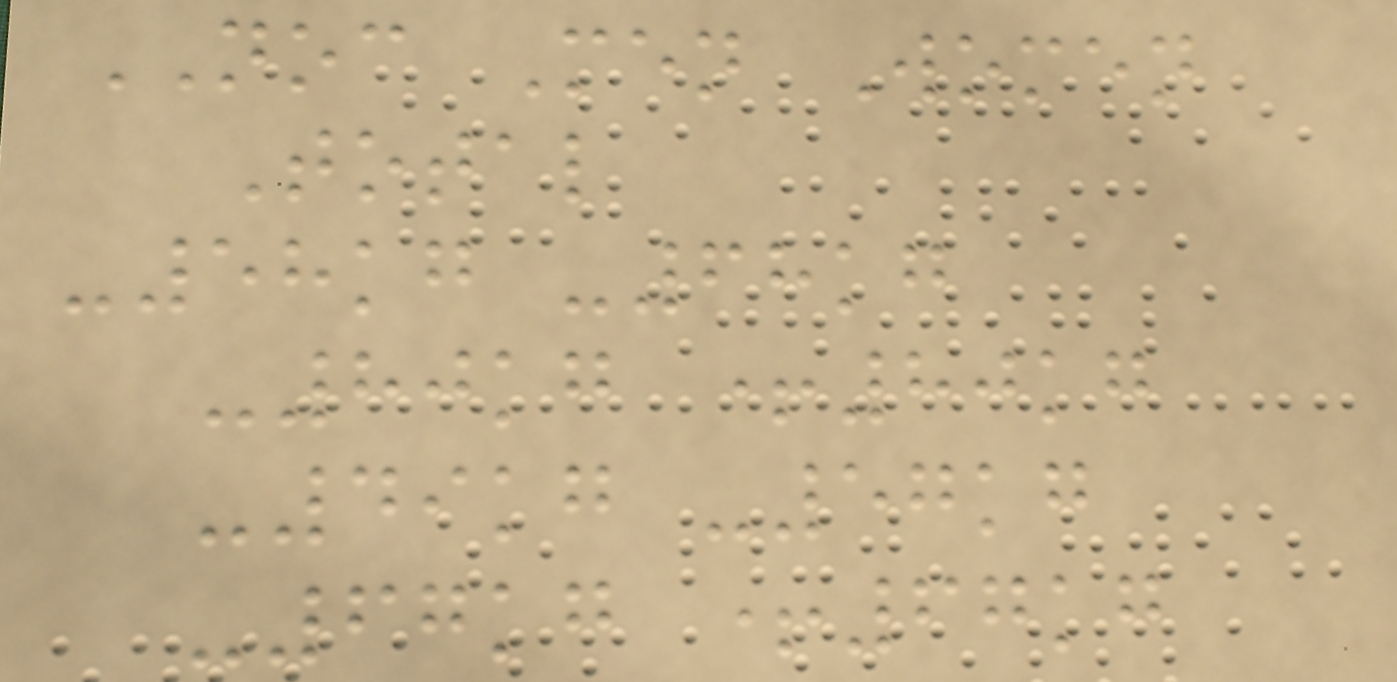NOC Men Women
Total
-58kg -68kg
-80kg +80kg
-49kg -57kg
-67kg +67kg
